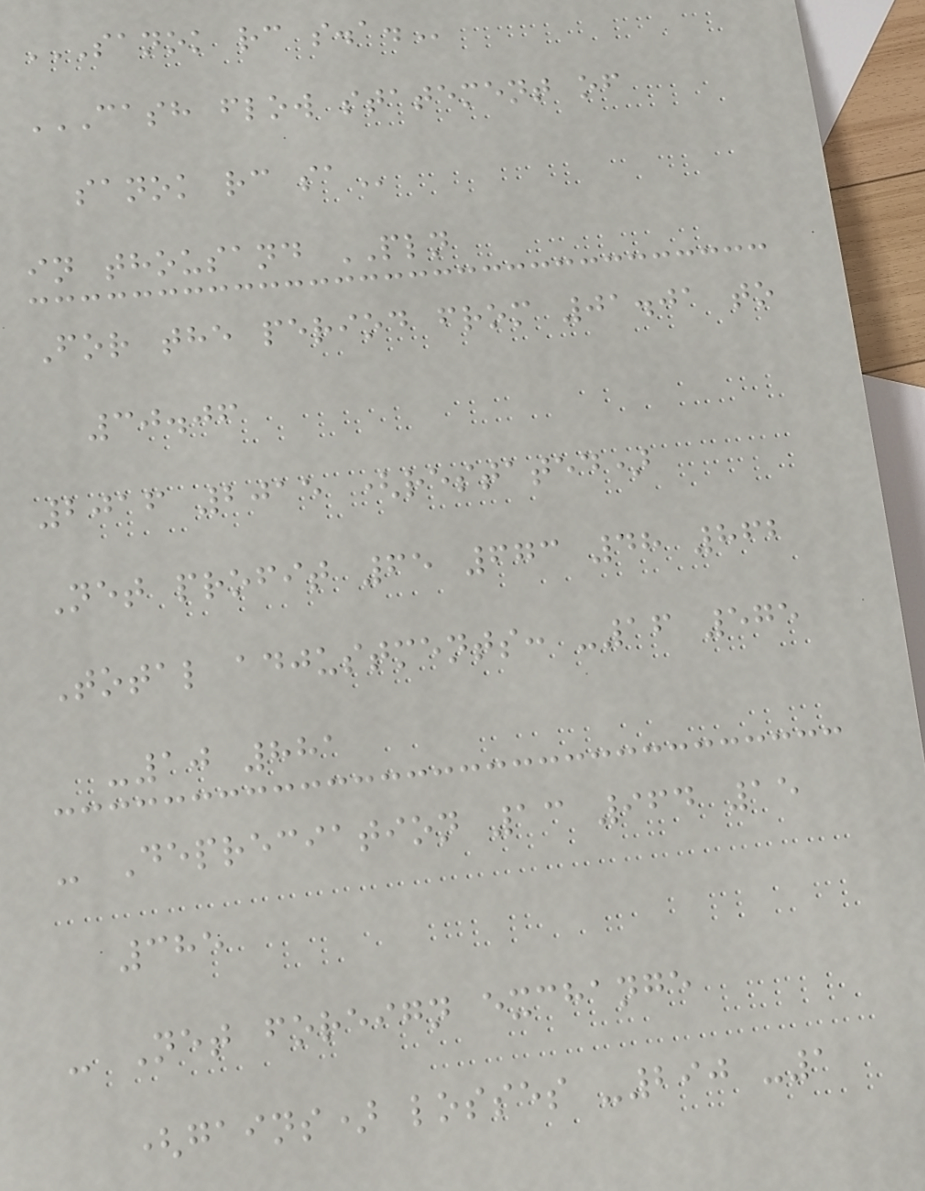SANOK RC S.A.
CASH FLOW STATEMENT OF
SANOK RC SA
in thousand PLN
For the period from 01.01 to
30.06
2016 2015 (restated)
Net profit 65 673 48 862
Total adjustments: -16 575
-10 881
- Depreciation 13 964 15
385
- Net foreign exchange
(gains) losses -290 -1
